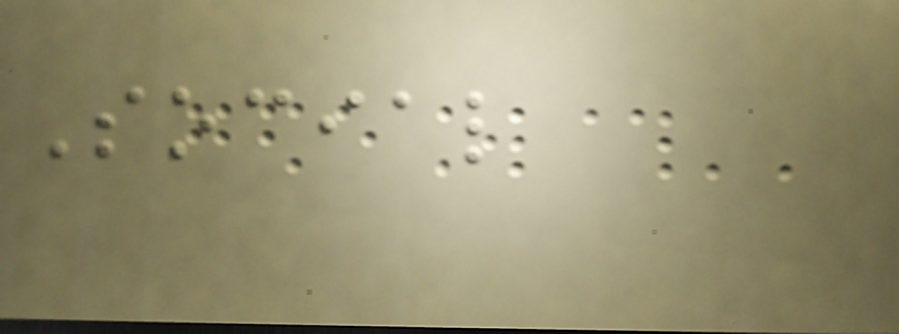Social
